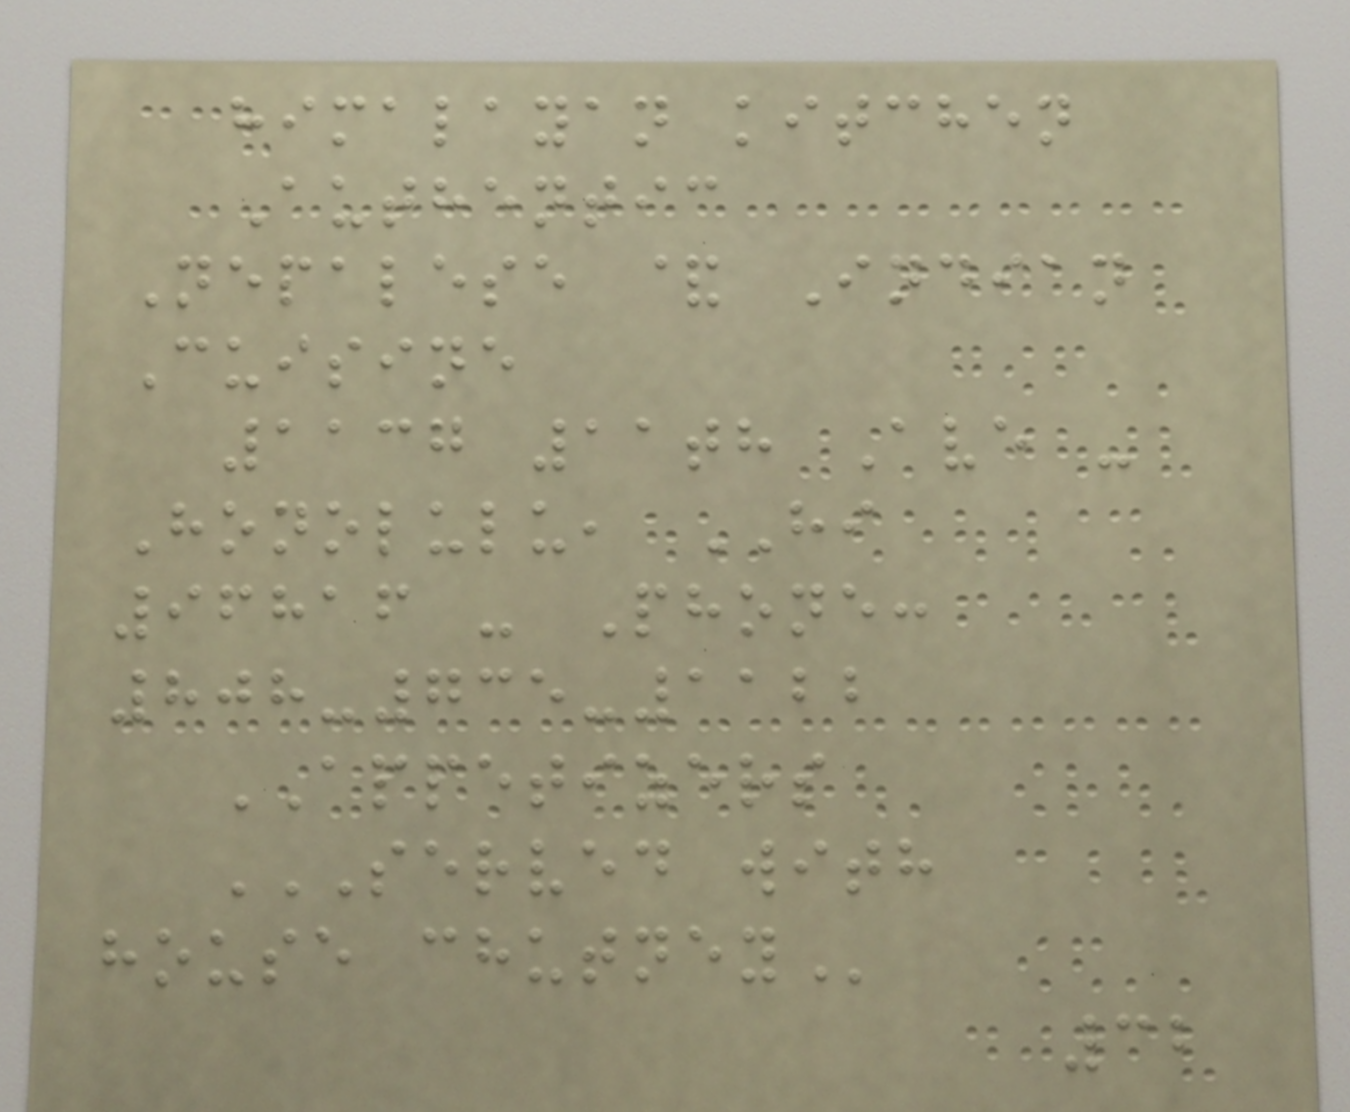himalayan kitchen
Authentic
Nepalese & Indian
Cuisine
1137 11th Ave -
Honolulu, HI
96816 - Phone:
808-735-1122
APPETIZERS
SERVED WITH
HOUSE CHUTNEY
32
